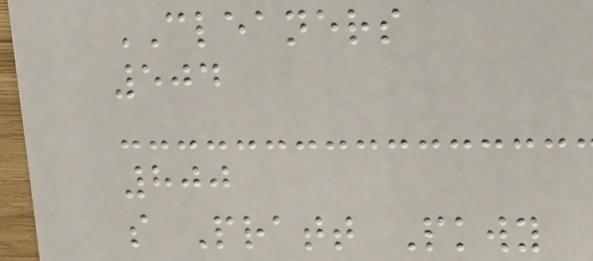CLEANERS
504
800
s Pratt Pkwy
